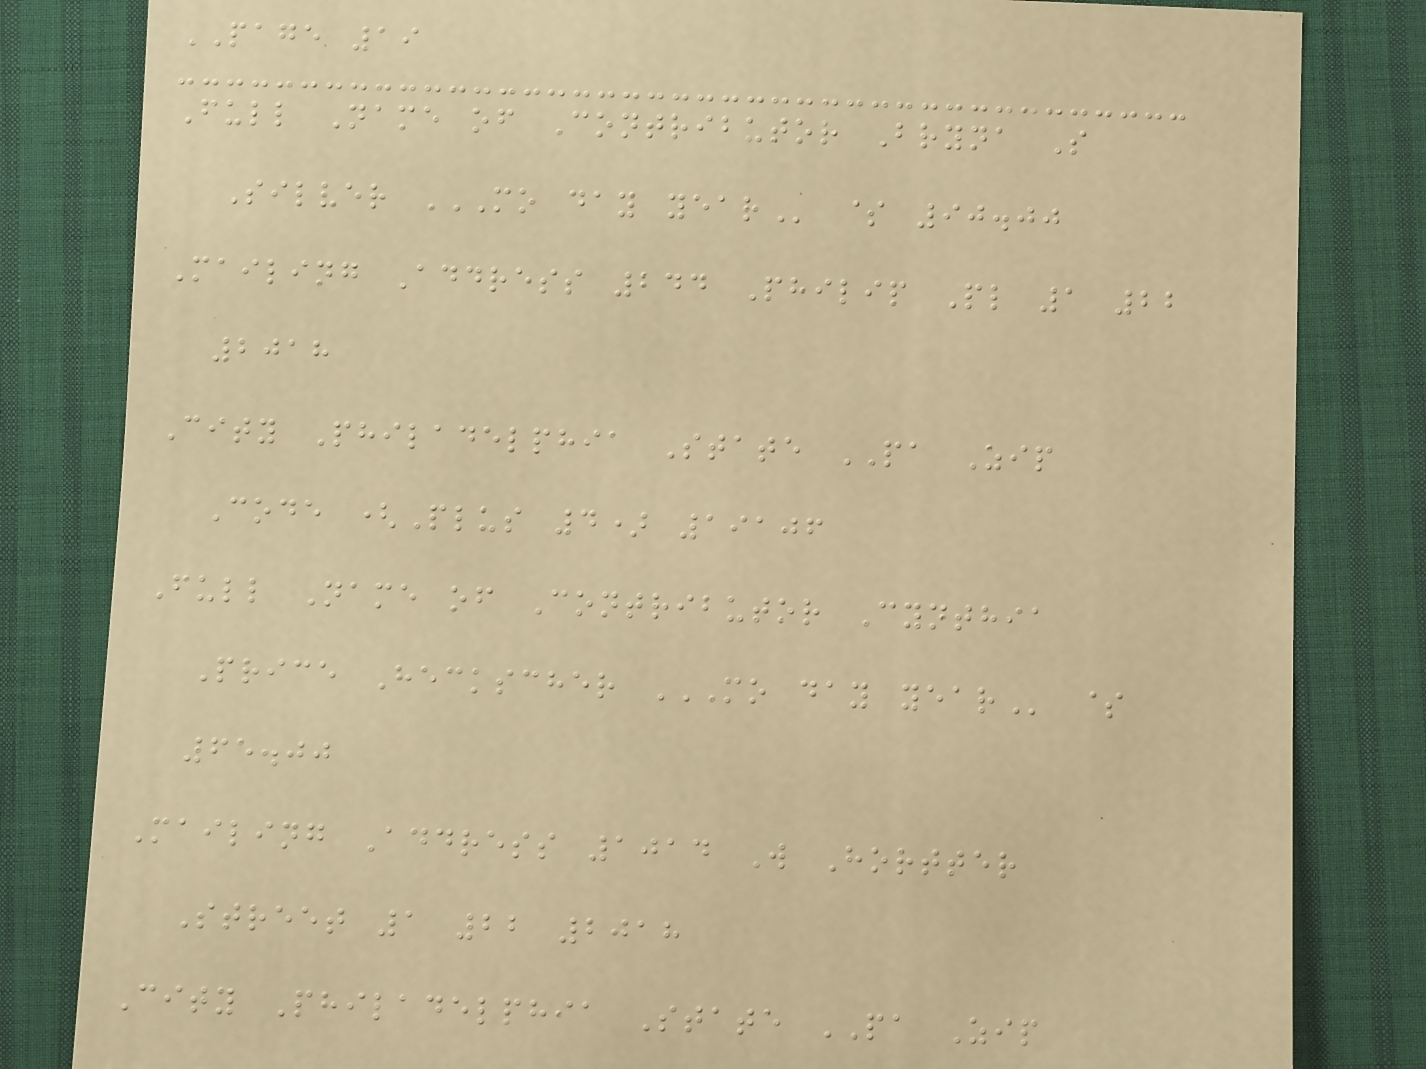PAGE 19
Full Name of Contributor Bryna S
Silver MO DAY YEAR $ 90.00
Mailing Address 244 Philip Pl 1 22
2018
City Philadelphia State PA Zip
Code (Plus 4) 19106
Full Name of Contributor Cynthia
Price Heckscher MO DAY YEAR $
65.00
Mailing Address 1014 W Hortter
Street 1 22 2018
City Philadelphia State PA Zip
